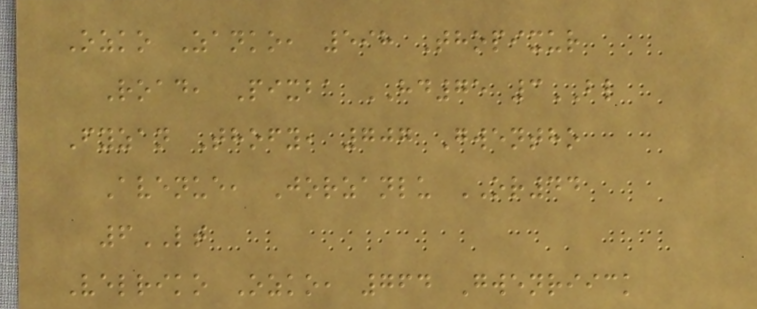Ozko Zanko, 598 Thopixur
Road, Pixba HD75 3BL
Fyzan Thofy, 707 Gwentho
Avenue, Jorzanlu OR44
6LT
Velriko Ozko, 764 Gwenriick
